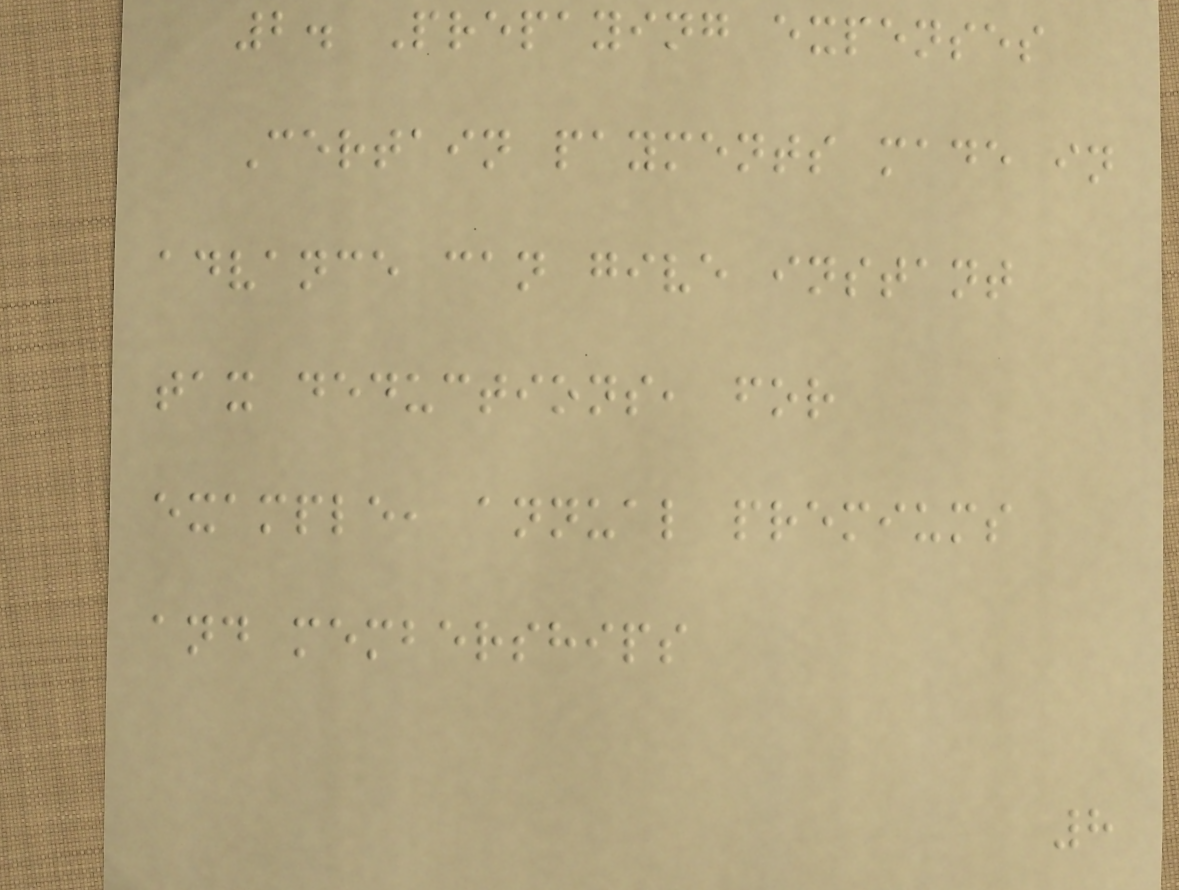2. Prepaying expenses
Certain payments made in
advance can give instant
tax deductions, for
example, annual premiums
and memberships
8
